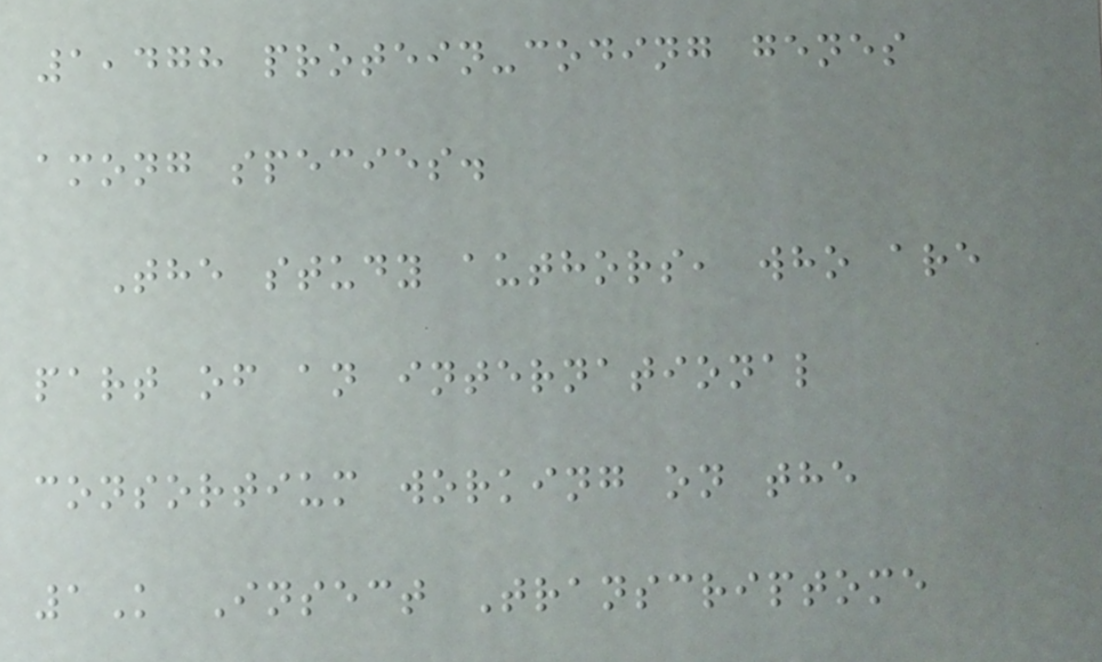1,478 protein-coding genes
among species.
The study authors, who are
part of an international
consortium working on the
1K Insect Transcriptome
